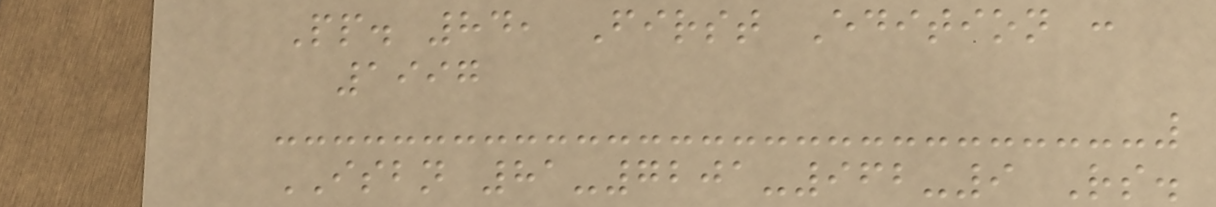Pp. 84, First Edition :
1997
ISBN 81-7201-962-9 Rs.
